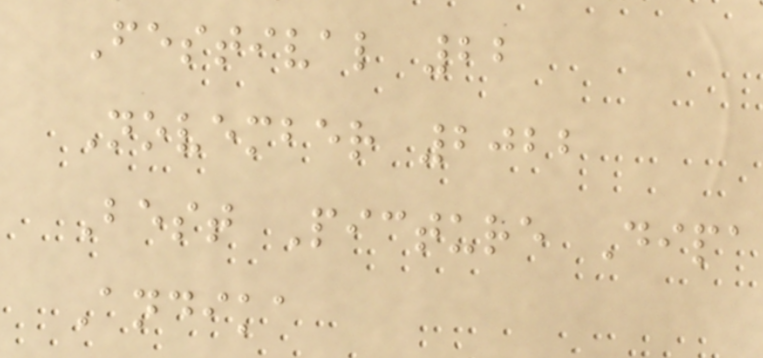Festival 22
November 2022
Best Picture Dipa
Andika
